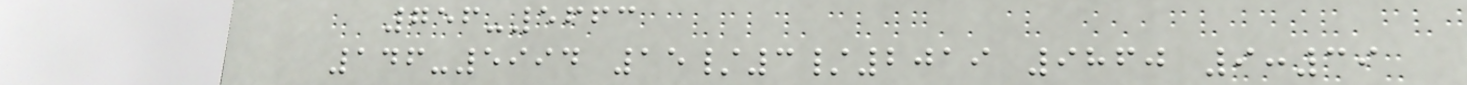756-5663
146-5994 15/3/2019 9860 9:39
